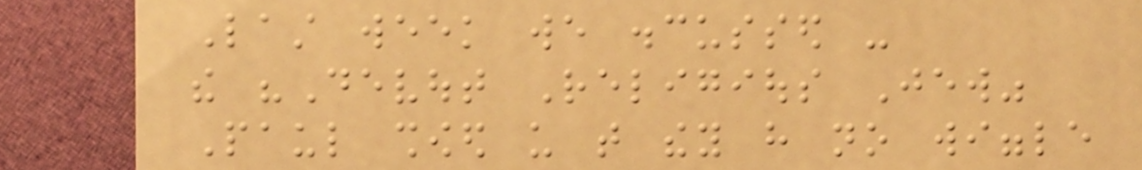Last week we discussed -
the "Devout Religious Jew"
Paul showed us that they have no wiggle
